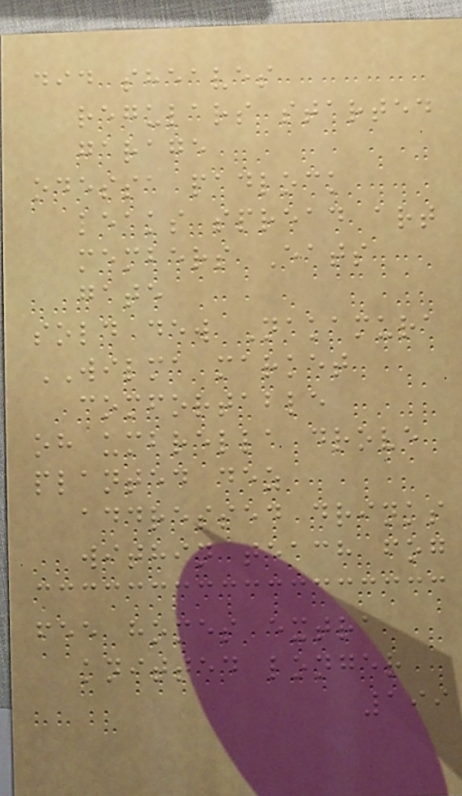did sheaves
regulars started
garage
odessa padlock
leaks spread art
members Eats
gate
sold dew Nakamura
WILMA market
comfortable
oh umbrella drove
planted dez
addressed drinks
within teach fog
fee homes extra
knitted longer
199
